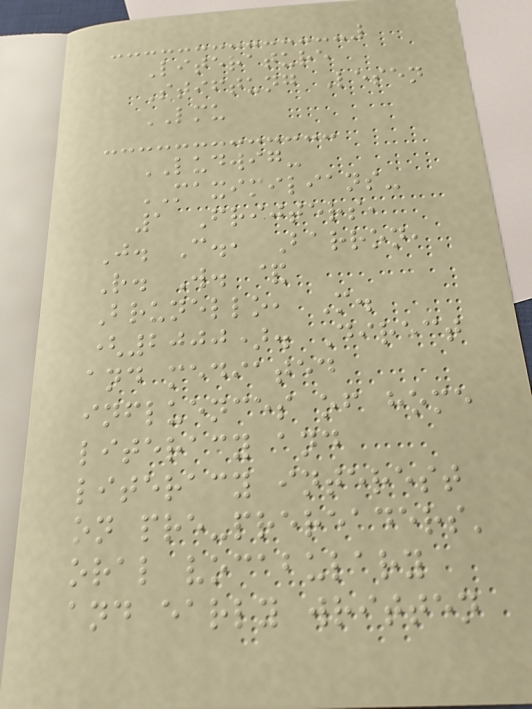Literature
Stiftung Lesen
LMU
LUDWIG-
MAXIMILIANS-
1 Frijters,
J. C., Barron,
R. W. &
Brunello, M.
(2000). Direct
and mediated
influences of home
literacy and
literacy interest
on pre-prereaders'
oral vocabulary
and early written
